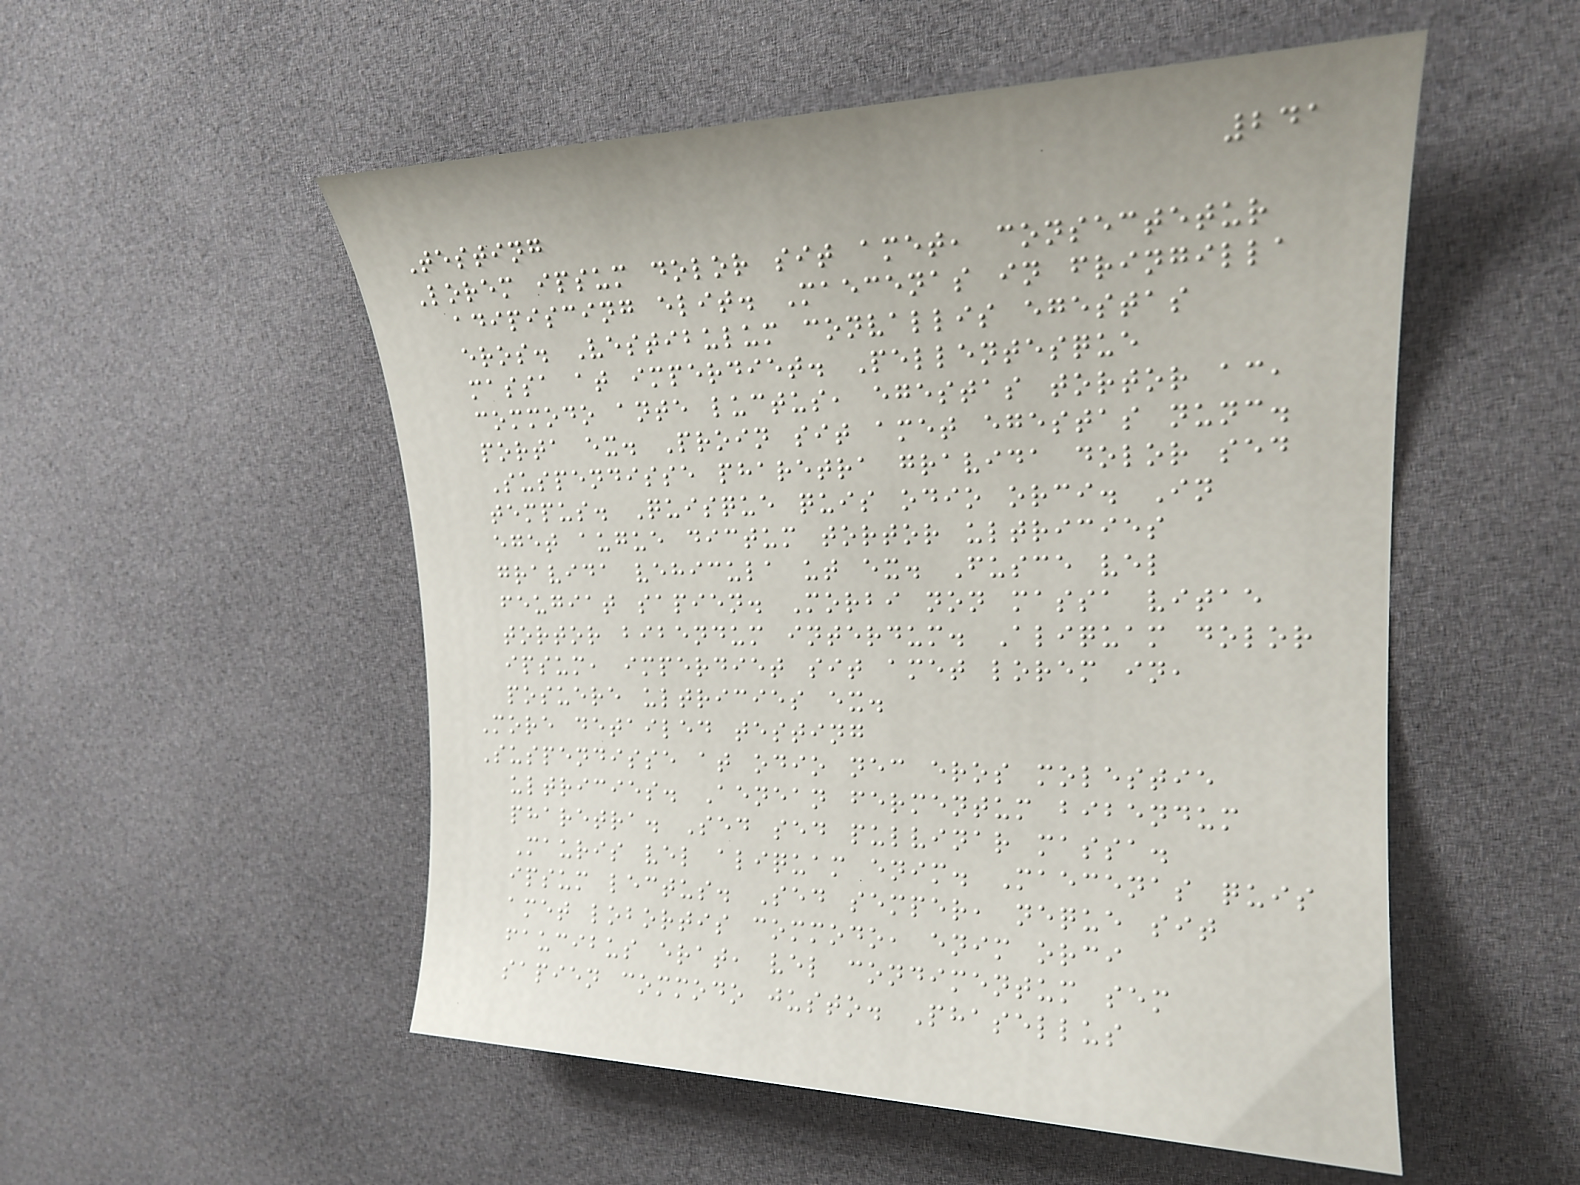241
Testing
Lorem ipsum dolor sit amet, consectetur
adipiscing elit. Maecenas in fringilla
eros. Vestibulum convallis egestas
massa at imperdiet. Pellentesque
commodo ante luctus, egestas tortor ac,
porta ex. Proin sit amet egestas nunc.
Suspendisse pharetra gravida dolor sed
tempus. Quisque quis odio orci. In
eget augue dictum tortor ultricies
gravida vehicula ut ex. Fusce vel
feugiat sapien. Morbi non massa vitae
tortor bibendum interdum. Aliquam dolor
ipsum, imperdiet sit amet lorem in,
posuere ultricies ex.
More detailed testing
Suspendisse at odio nec eros molestie
ultricies. Aenean fermentum bibendum
pharetra. Sed sed pulvinar massa.
Mauris vel aliquam enim. Maecenas quis
ipsum lectus. Sed semper, neque sit
amet lobortis commodo, enim orci
faucibus erat, vel condimentum sem
sapien commodo justo. Phasellus
